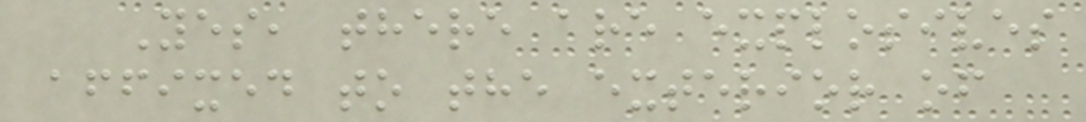Yes, there are explosives
affixed to the exterior of
